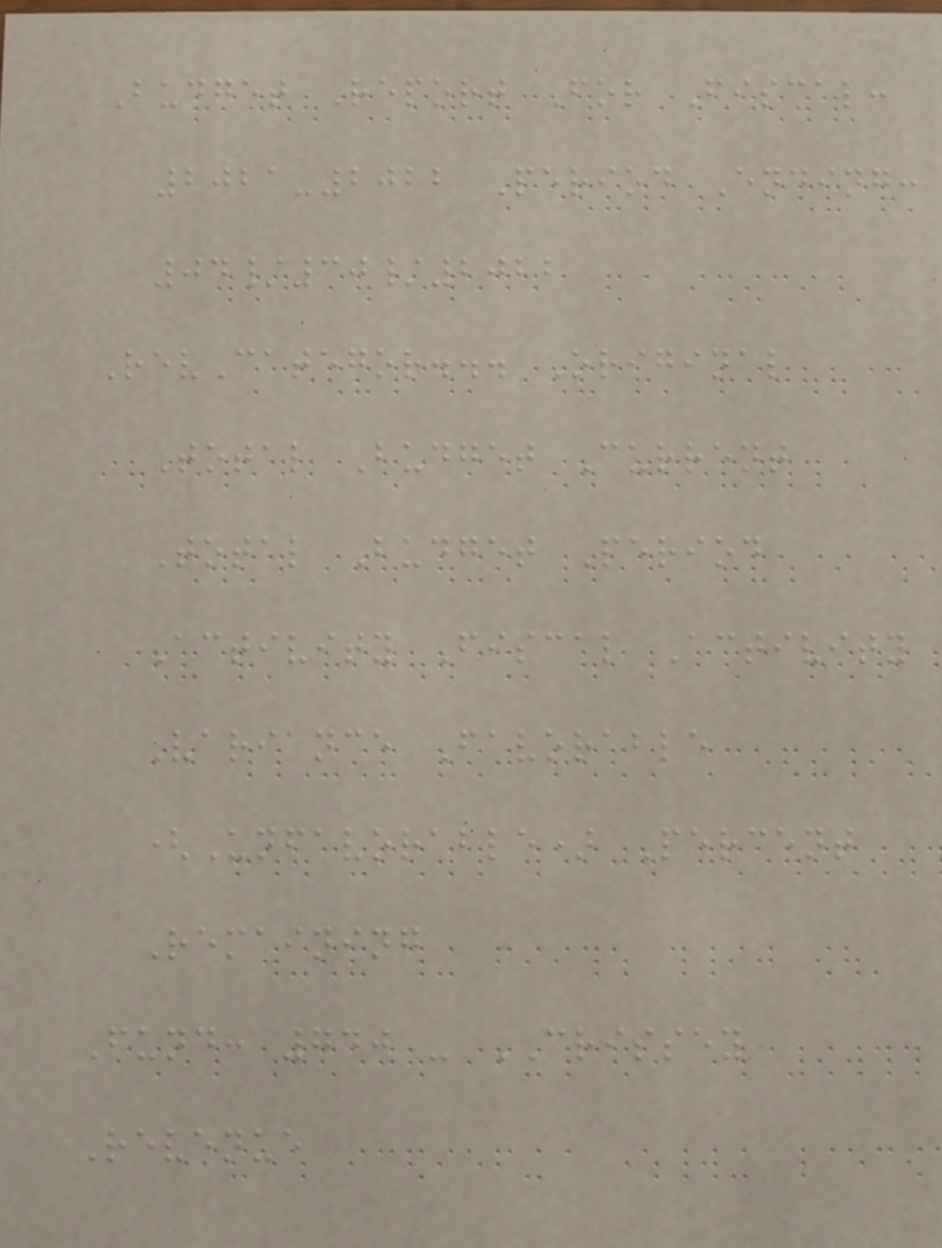Budget Report For Fiscal:
2021-2022 Period Ending:
04/30/2022
RevCategor... Original
Total Budget Current
Total Budget Period
Activity Fiscal Activity
Variance Favorable
(Unfavorable) Percent
Remaining
Fund: 740 - CRISSEY
Revenue
